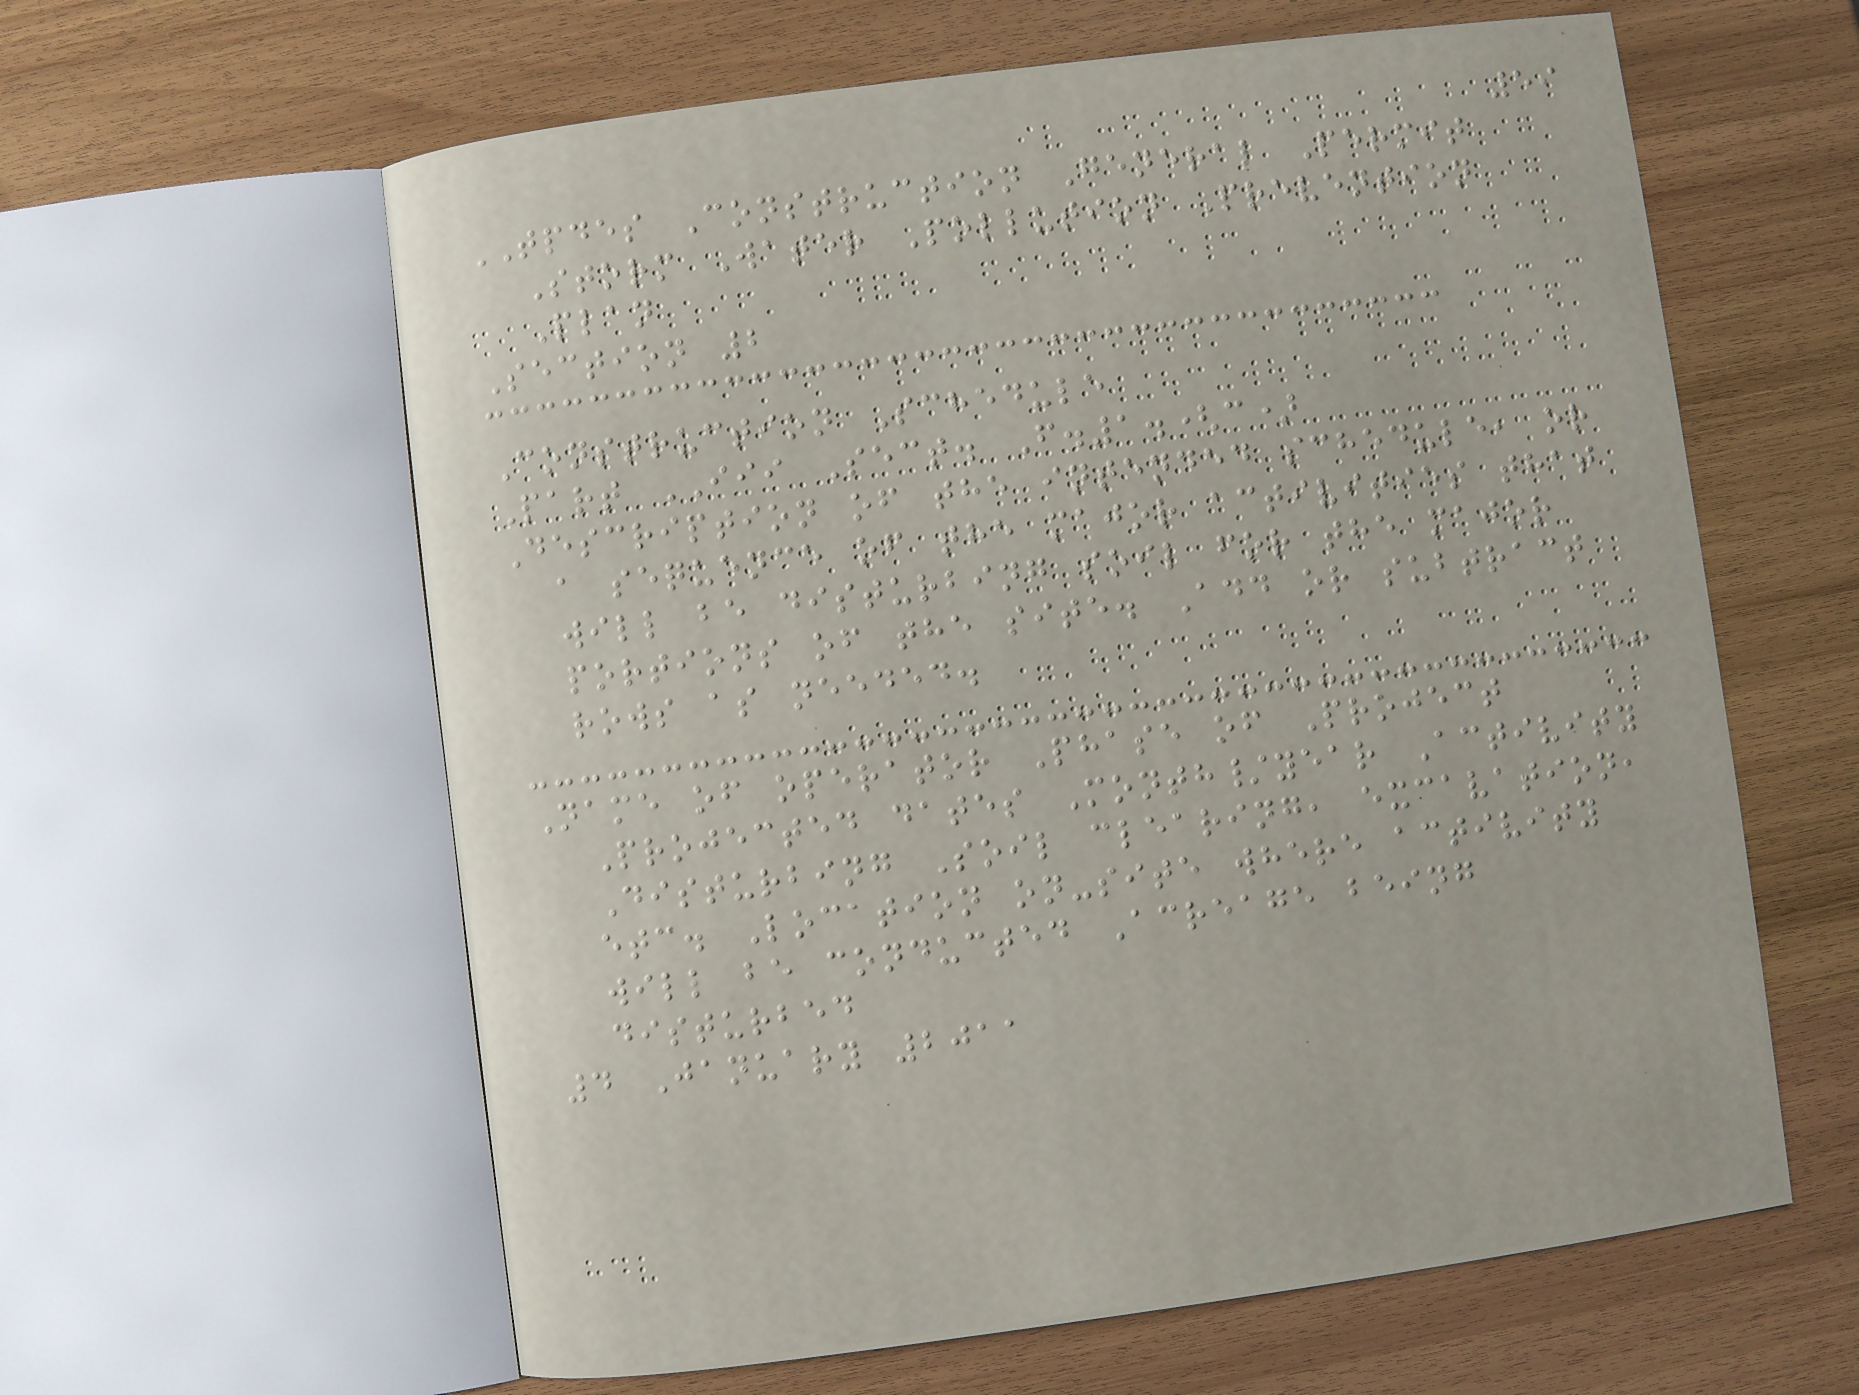59
TPDES Construction General Permit
Storm Water Pollution Prevention
Plan
Section 2
Construction Schedule
Part III Sect. F.1.(c)
Description of the intended schedule, or
a sequence of the major activities that
will be disturbing soil for the major
portions of the site. Add or subtract
rows as needed.
Name of operator Phase of Project
Projected dates Month/year Activity
Disturbing Soil clearing, excavation,
etc. Location on-site where activity
will be conducted Acreage being
disturbed
4 January 2011
